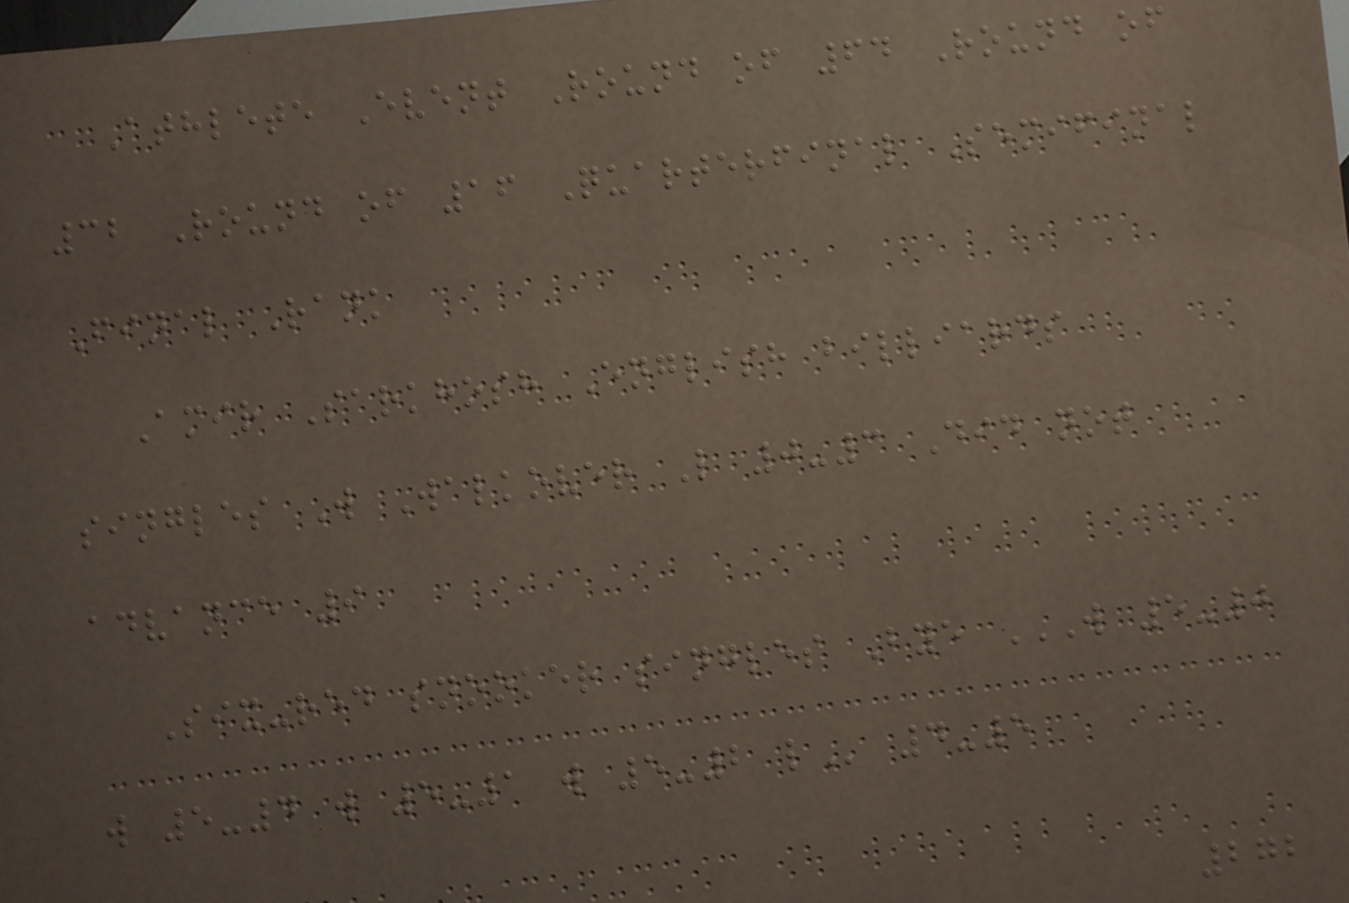Athlete Event Round of 64 Round of
32 Round of 16 Quarterfinal Semifinal
Final Rank
Amir Sarkhosh English billiards
singles W Walkover L 0-3 Did not
advance 9
Six-red snooker singles Bye W 5-0
W 5-4 W 5-1 W 5-2 L 4-5
272
